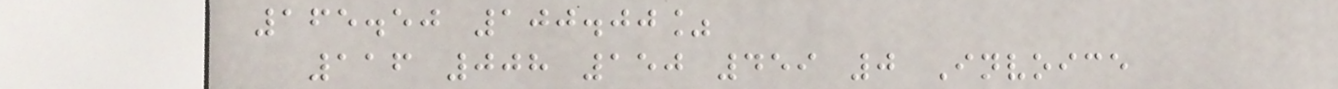165.50 100.00%
116 008 150 459 0 Invoice
